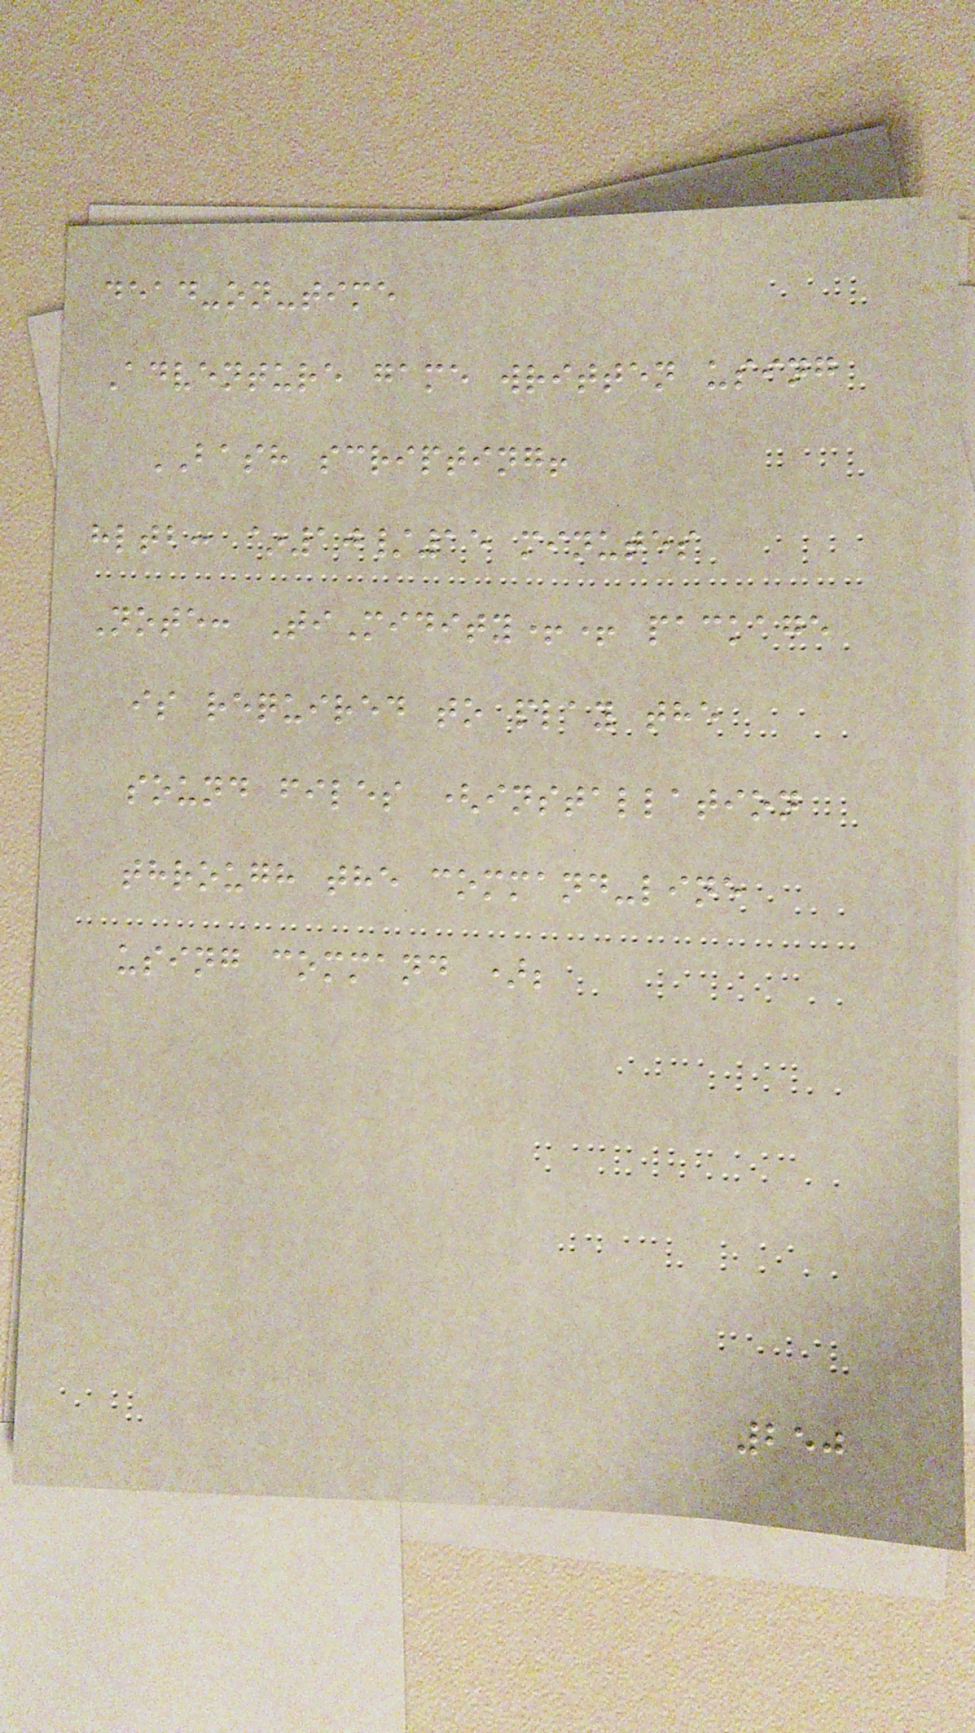dead-on-time
Adventure game written using
BASH scripting!
hltb: ~10/15 minutes
Note: TiMidity++ package
is required to play the
sound files (installation
through the command-line
using command );
250
